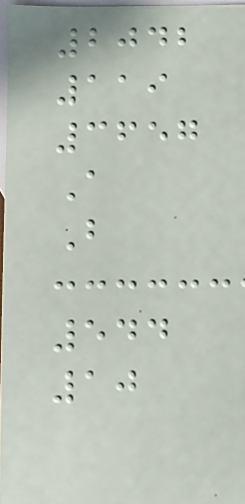2042
119
3657
A
B
544
10
